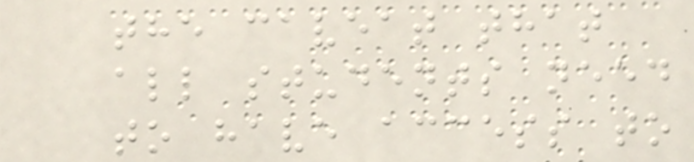the caveat that
all students need
to have access to
